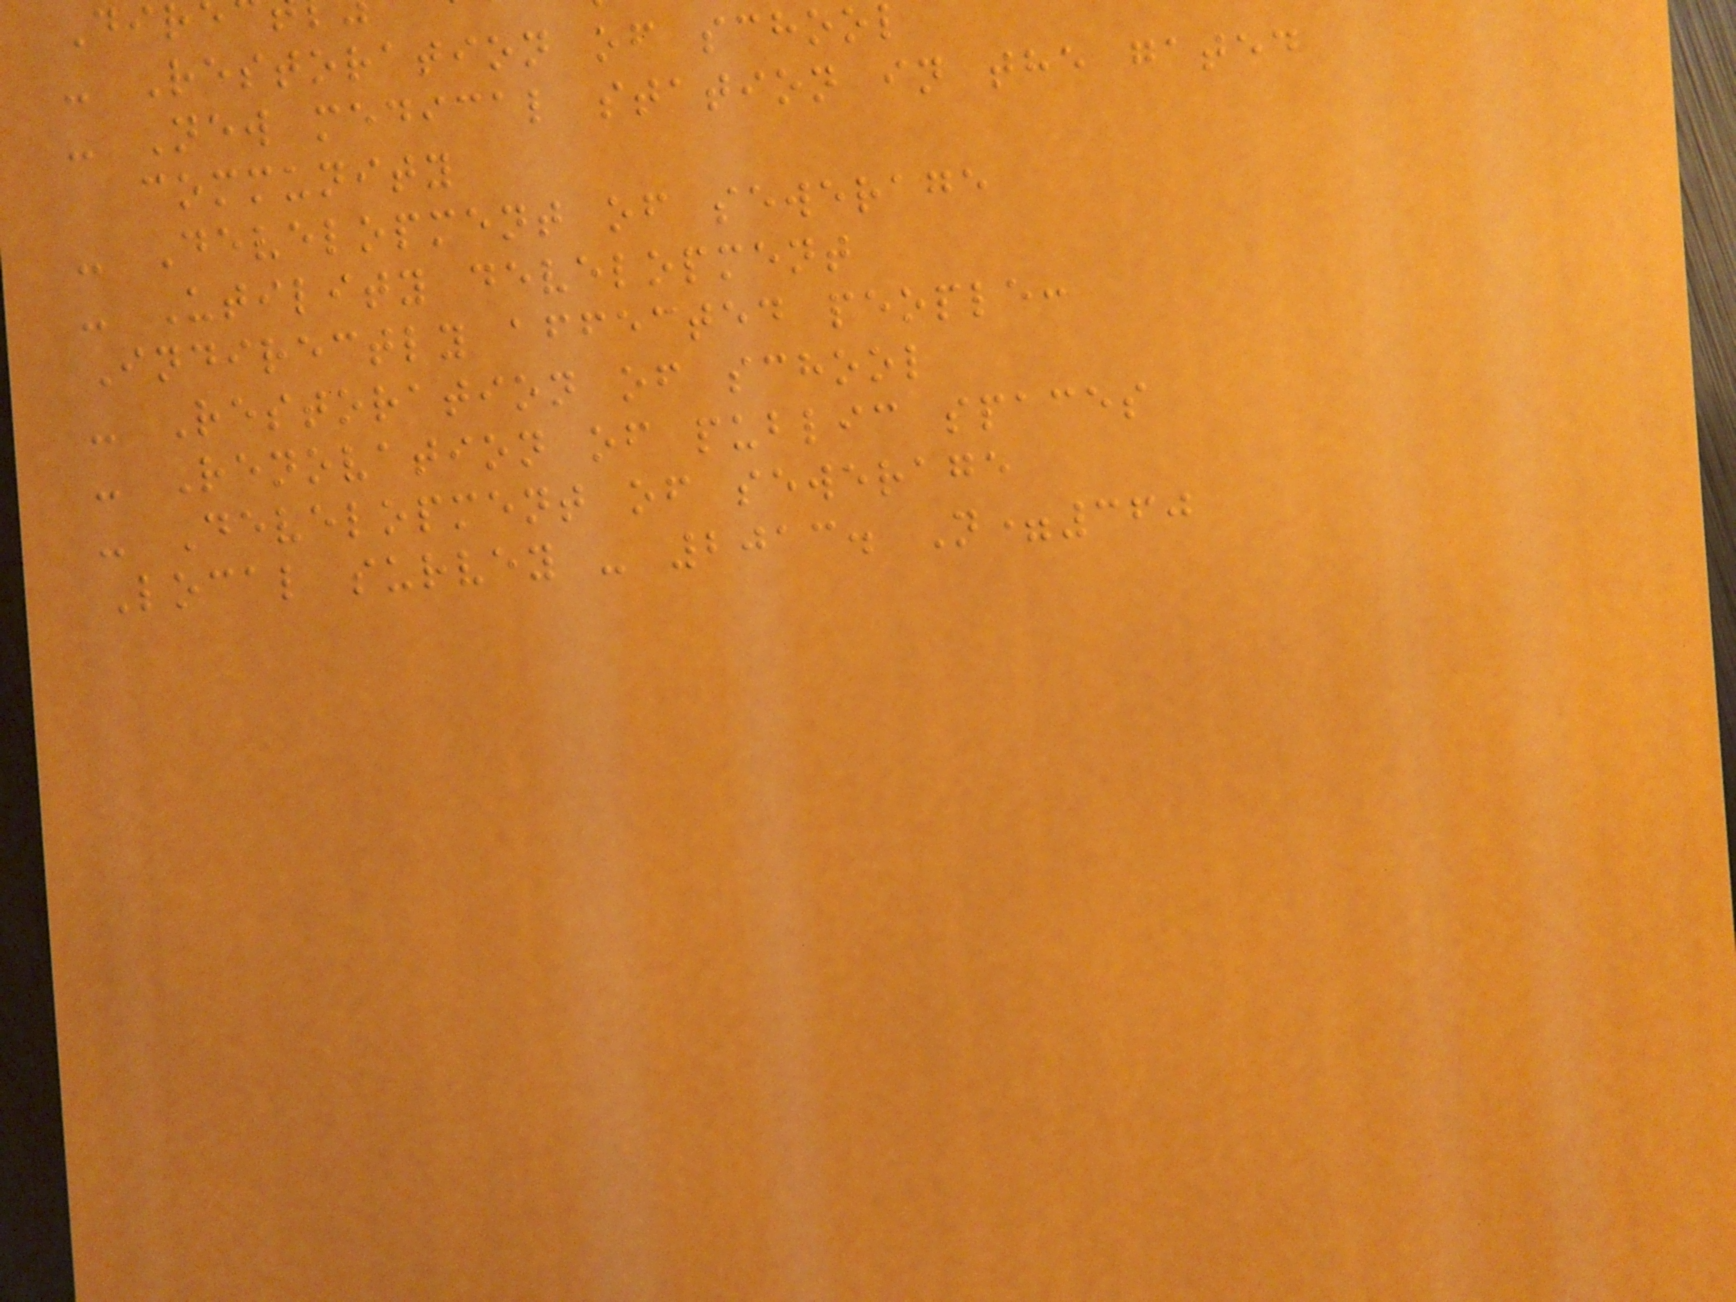- Restoration of school
- New medical station in the gated
community
- Development of sewerage
- Utility development
Indirectly affected people:
- Restoration of school
- Renovation of public spaces
- Development of sewerage
Local survey - 2013. N=360
